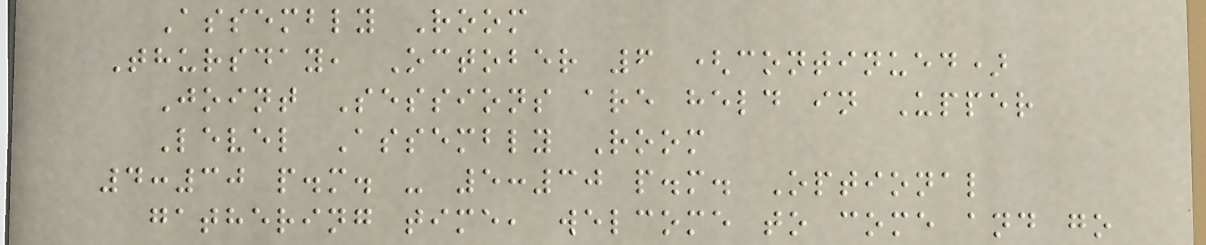Assembly Room
Thursday, October 6 (continued)
Joint Sessions are held in Upper
Level Assembly Room
4:30 p.m. - 5:30 p.m. Optional
gathering time, welcome to come and go
